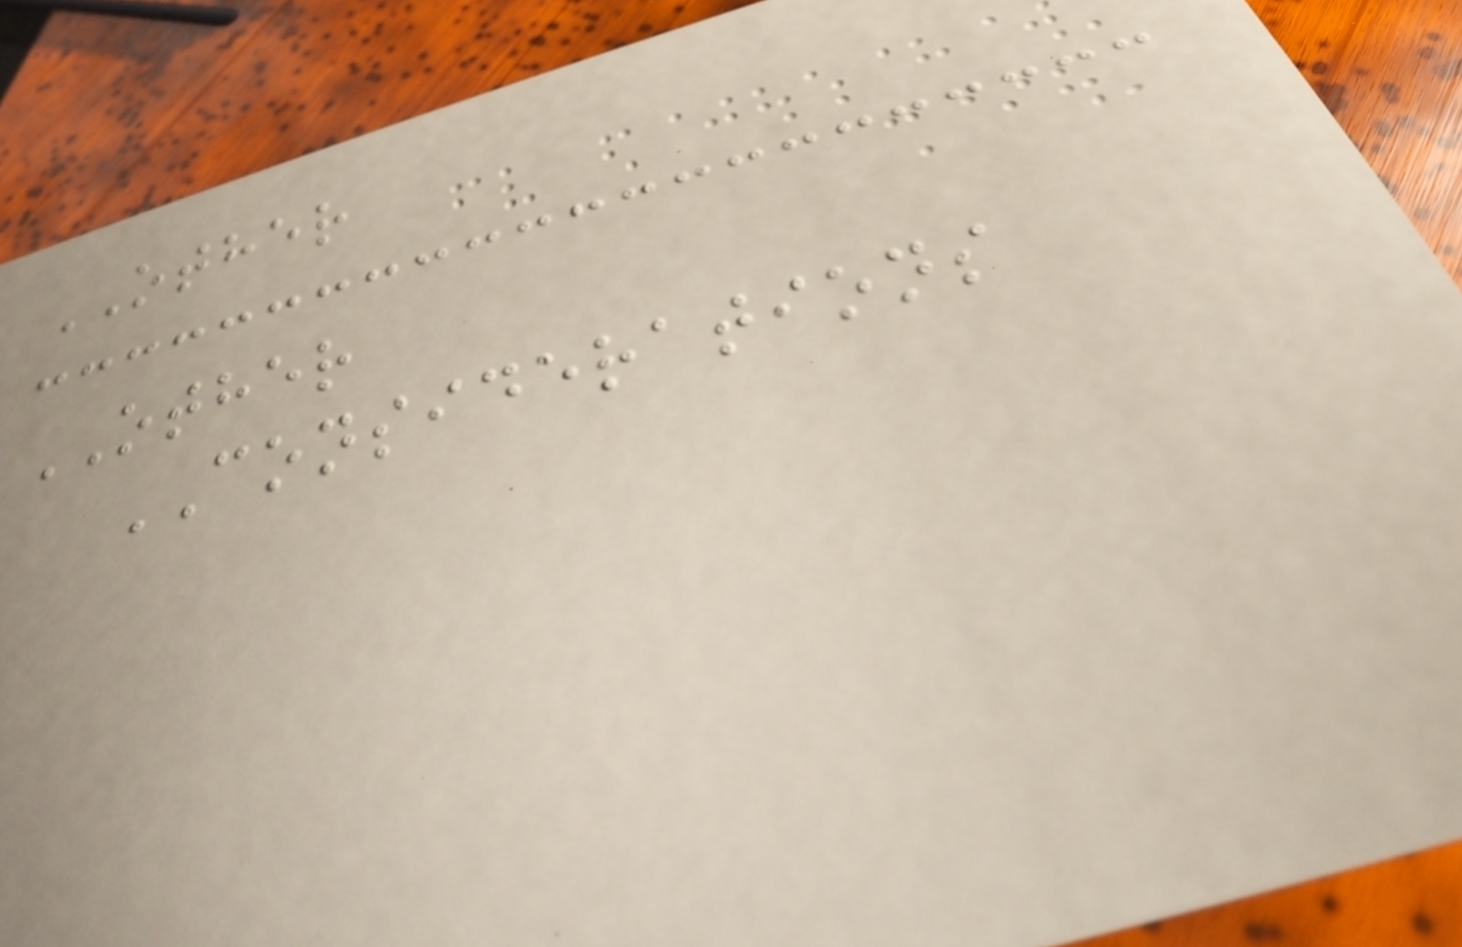OTHER
OTHER
CONSIDERATIONS
